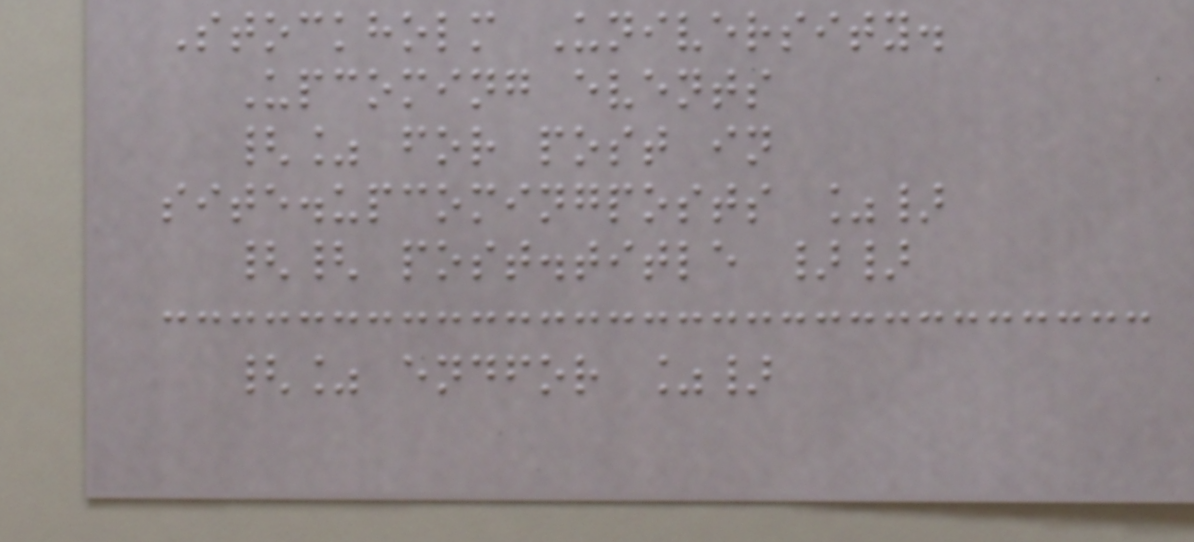Stockholm University.
Upcoming events
{% for post in
site.upcomingposts %}
{{ post.title }}
{% endfor %}
